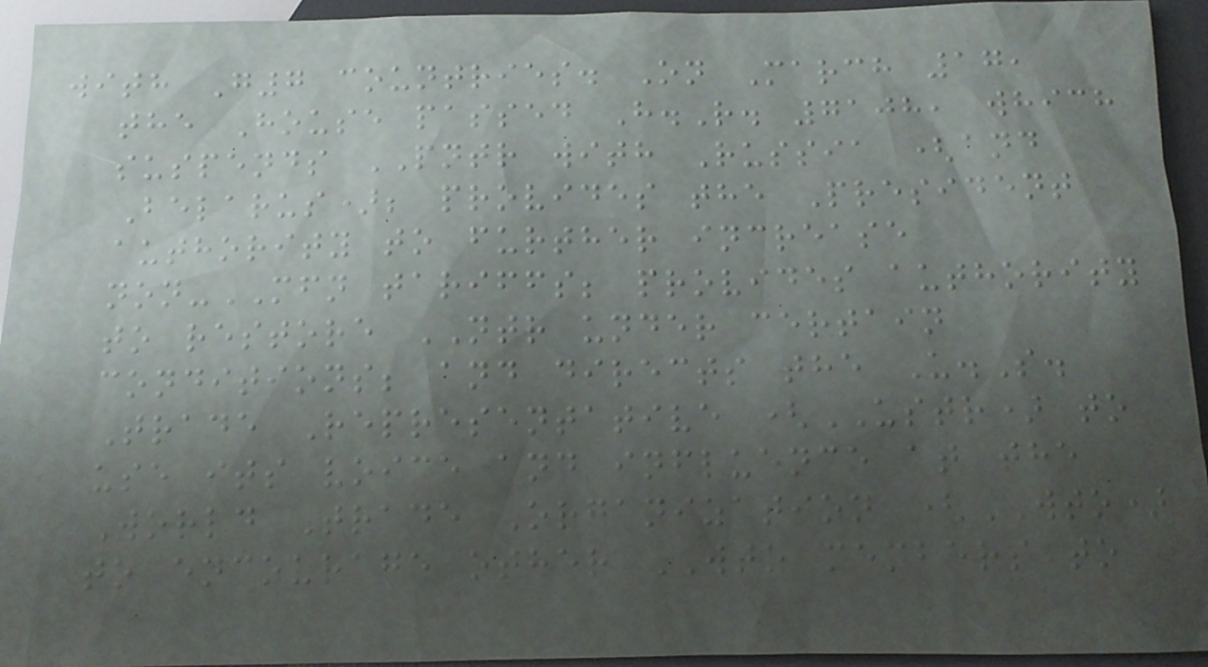with G7 countries. On March 17,
the House passed H.R. 7108, which
suspends PNTR with Russia (and
Belarus); provides the President
authority to further increase
non-MFN tariffs; provides authority
to restore NTR under certain
conditions; and directs the U.S.
Trade Representative (USTR) to
use its voice and influence at the
World Trade Organization (WTO)
to encourage other WTO members to
